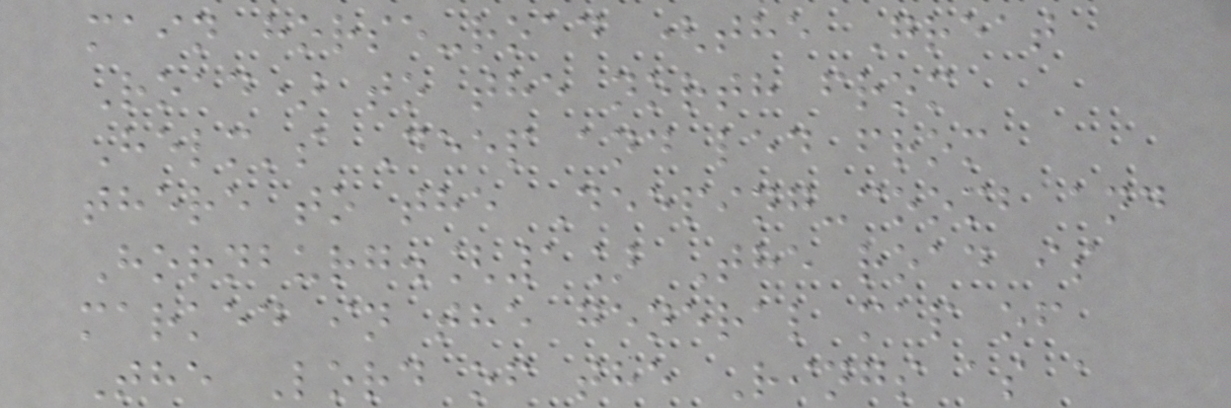main horse-road (the Great
Road) to the north from
Helm's Deep and led from
there to the Deeping-coomb and
Hornburg.[1] The road is
marked in the general map of
The Lord of the Rings as a
